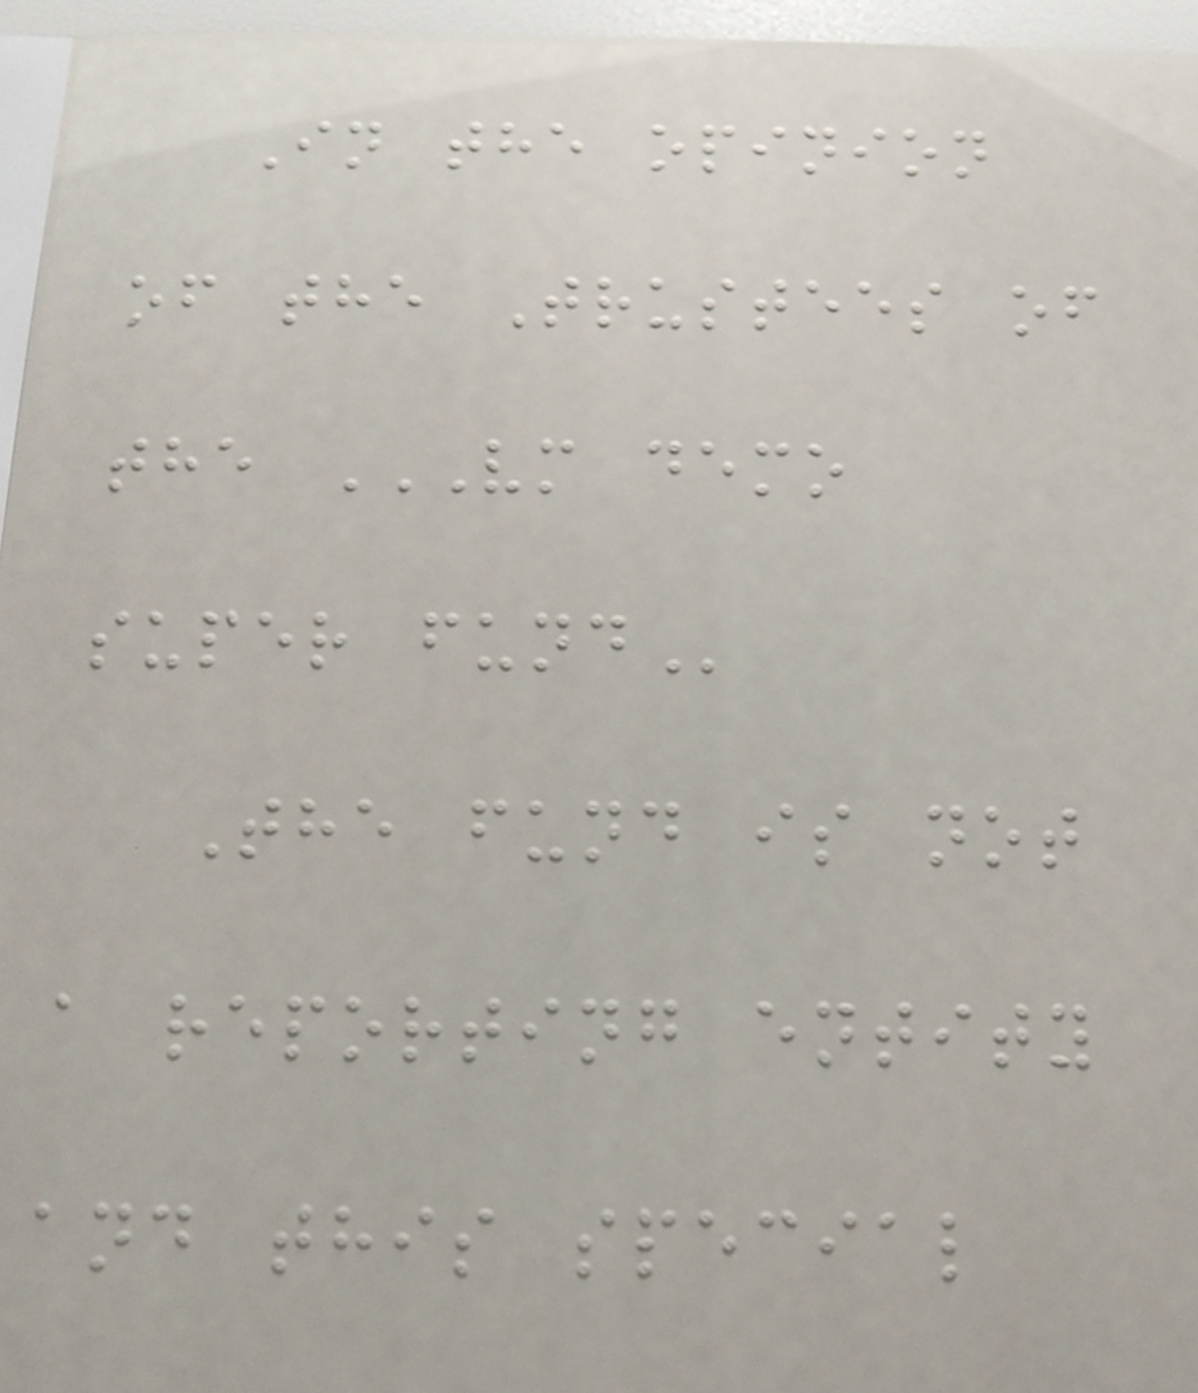In the opinion
of the Trustees of
the VM DEMO
SUPER FUND
The fund is not
a reporting entity
and this special
